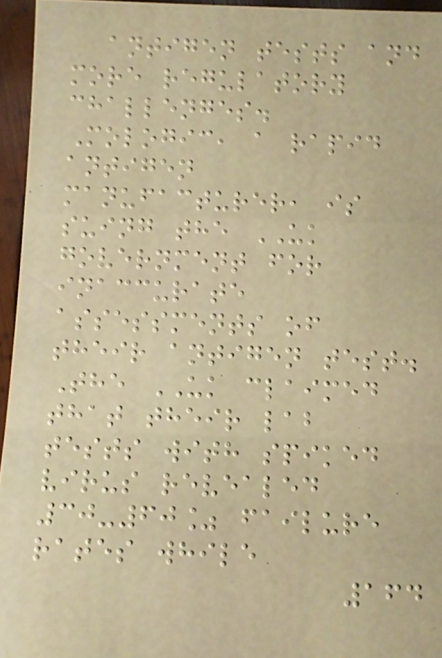antigen tests and
more regulatory
challenges.
Mologic, a rapid
antigen
manufacturer, is
suing the UK
government for
inaccurate
assessments of
their antigen test.
The UK claimed
that their lab
tests with spiked
virus revealed
30-60% failure
rates while
164
